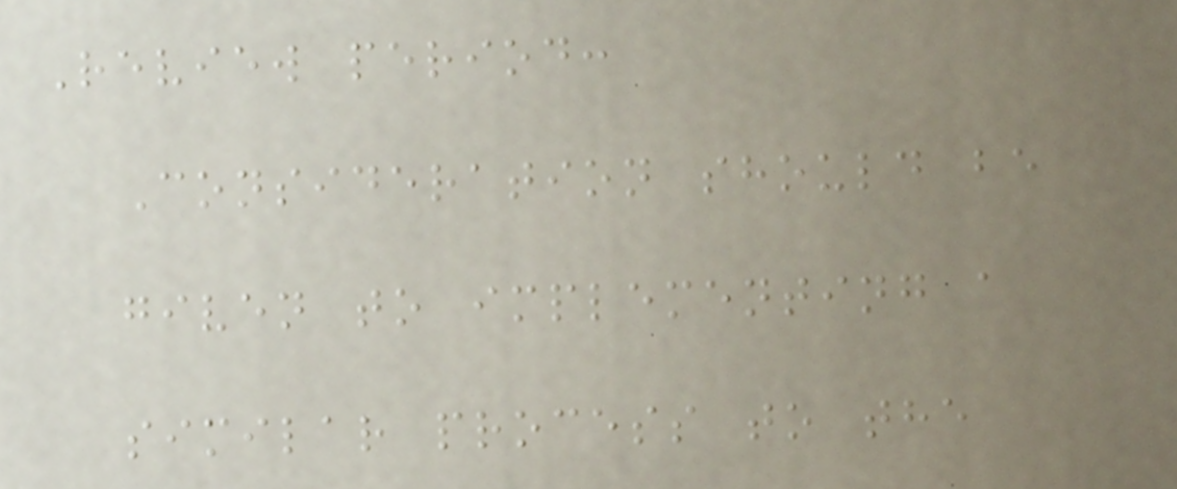Review period:
Consideration should be
given to implementing a
similar process to the
